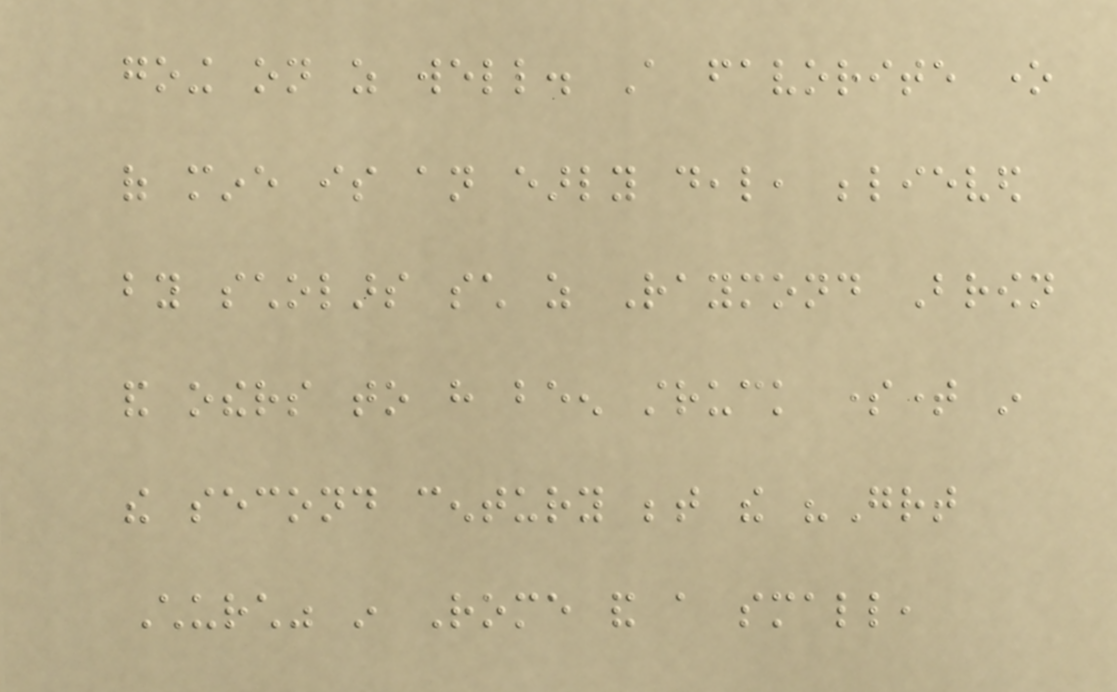going on as well. A favorite one
of mine is an early deal, believed
by scholars such as Raymond Brown
and others to have been struck sometime in
the second century between the "Great
Church" in Rome and a small,
